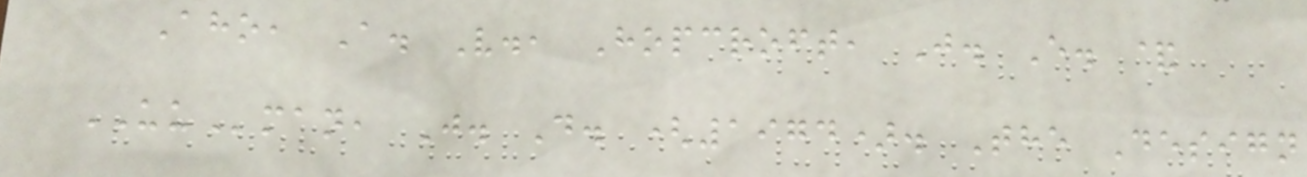Aho, A. V., Hopcroft, J. E. &
UUman, J. D. (1974). The Design
